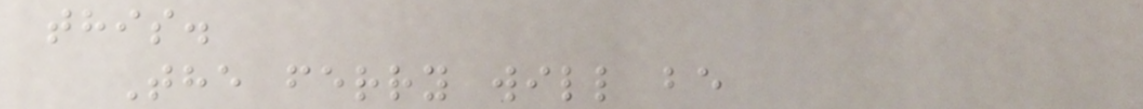this.
The ferry will be
